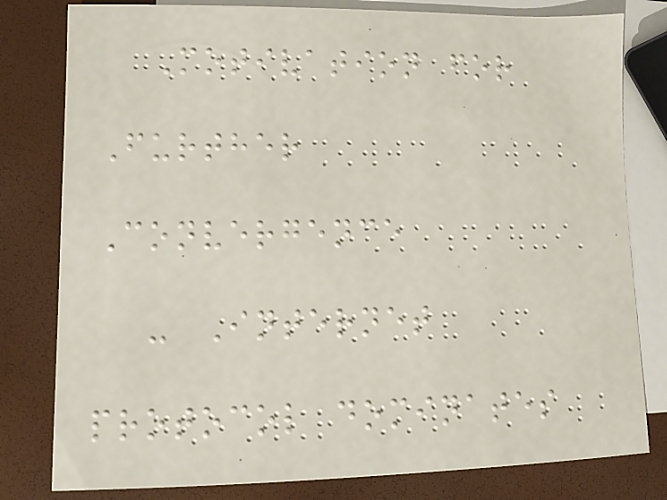Motivation for
Further
Convergence
- Internet
protocol dominates
